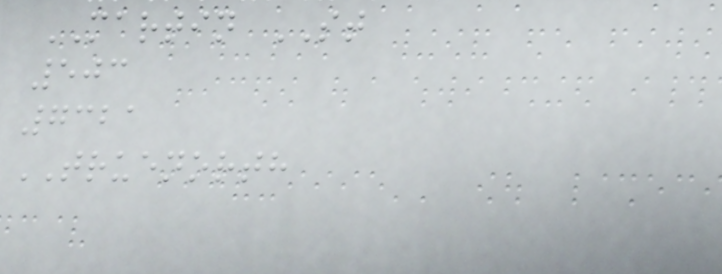MARTIN ST
503
7321
TRUENORTH
